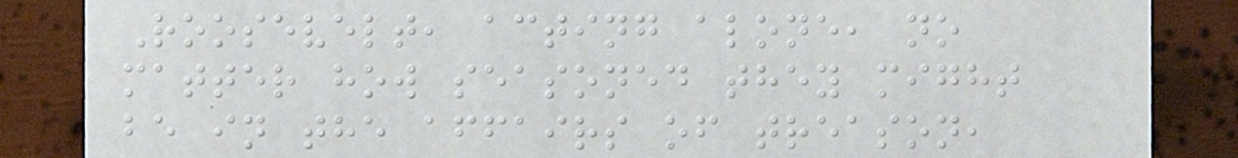Roosevelt, acting alone, no
matter how seasoned they might
be in the affairs of treason,
